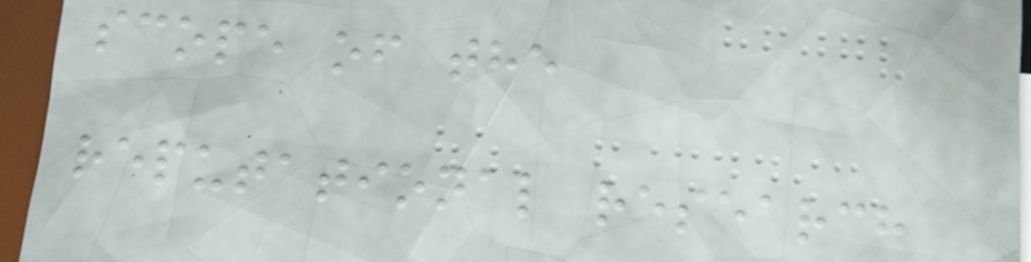scope of the
reputational research
